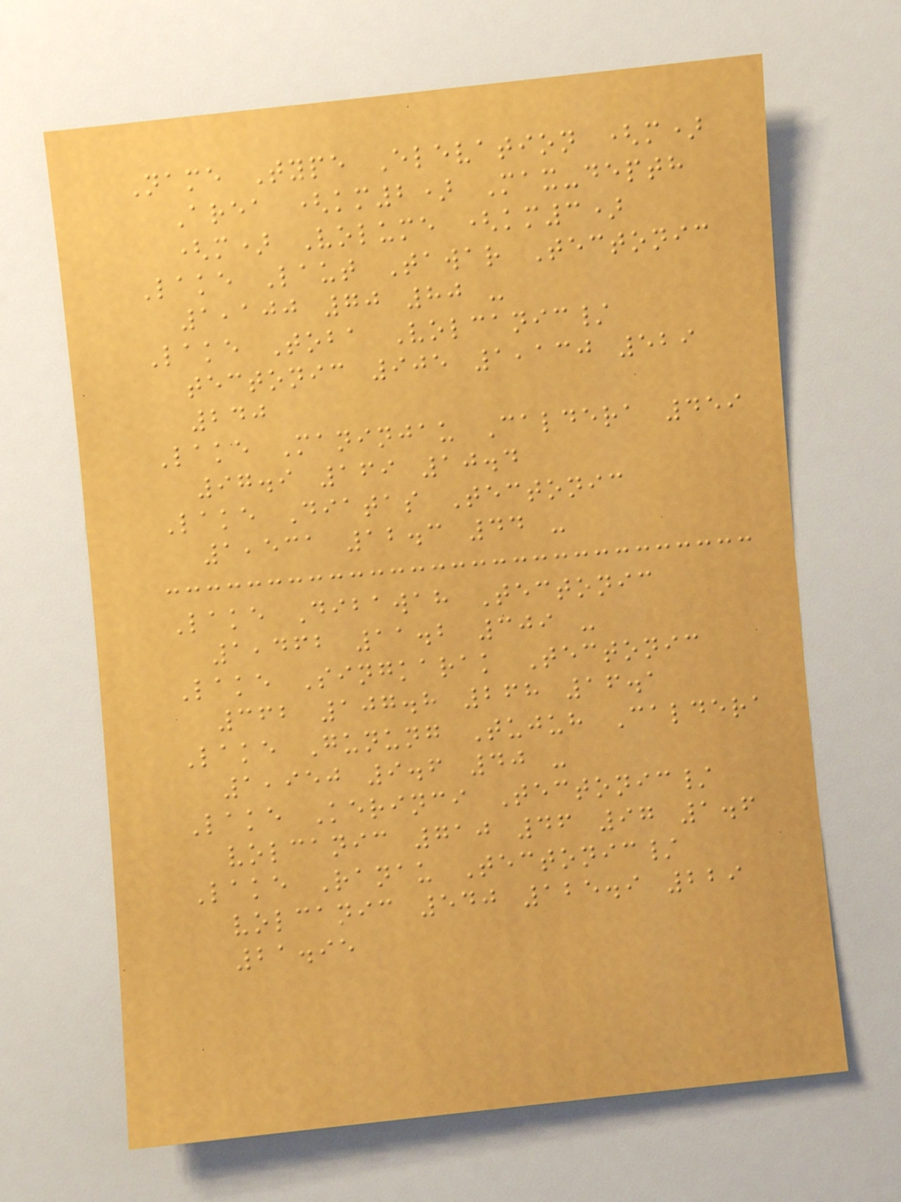Name Type Elevation (m)
Area (km2) Max-depth
(m) Volume (km3)
Lake Laut Tawar Tectonic
1,100 70 80 -
Lake Toba Volcanic/
tectonic 905 1,130 529
240
Lake Maninjau Caldera 459
97.9 169 10.4
Lake Diatas Tectonic
1,531 12.3 44 -
Lake Dibawah Tectonic
1,462 11.2 309 -
Lake Singkarak Tectonic
362 107.8 268 16.1
Lake Gunung Tujuh Caldera
1,950 9.6 40 -
Lake Kerinci Tectonic/
volcanic 710 46 97 1.6
Lake Ranau Tectonic/
volcanic 540 125.9 229
21.95
